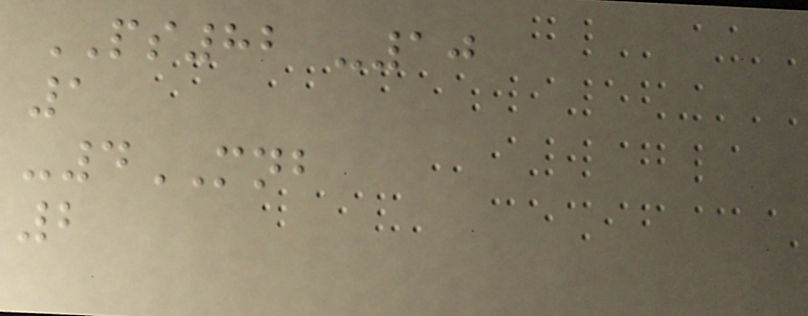PS82 -10
1
-4MNB
2
